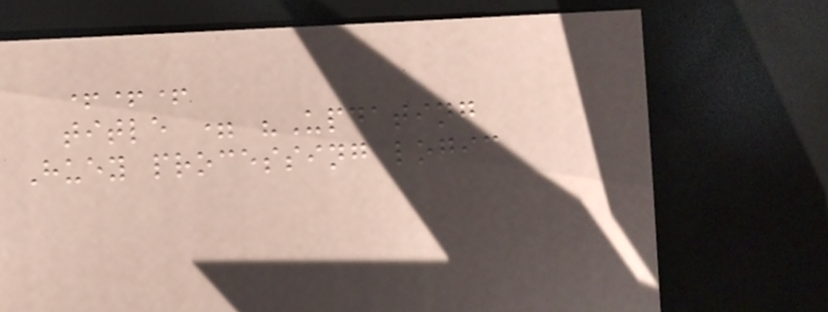+++
title = "Updating
Huey processing logic
